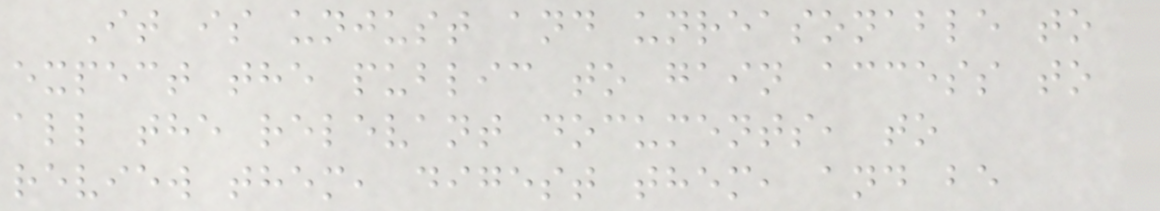It is unjust and unreasonable to
expect the public to gain access to
all the relevant documents, to
review them, digest them, and be
